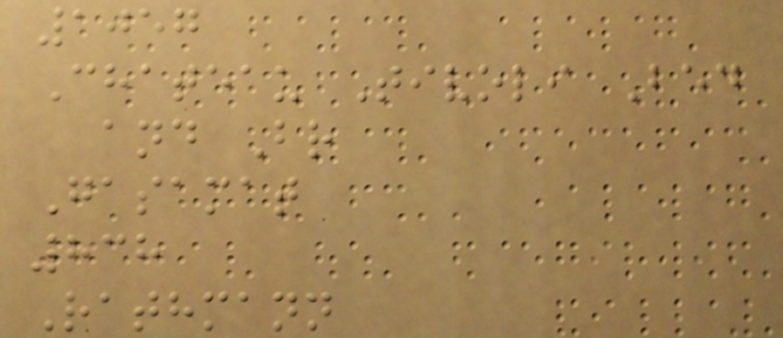1057
Chateau Tivoli Bed
and Br
Gasamat
838
Rathmann
